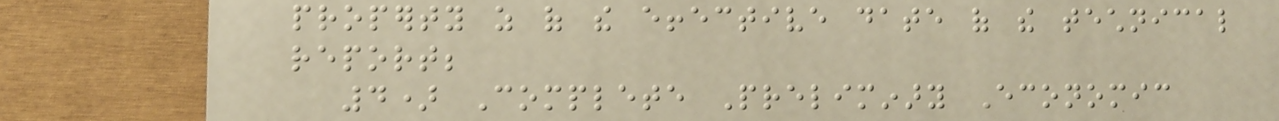property as of the effective date of the technical
report;
4) Complete Preliminary Economic
